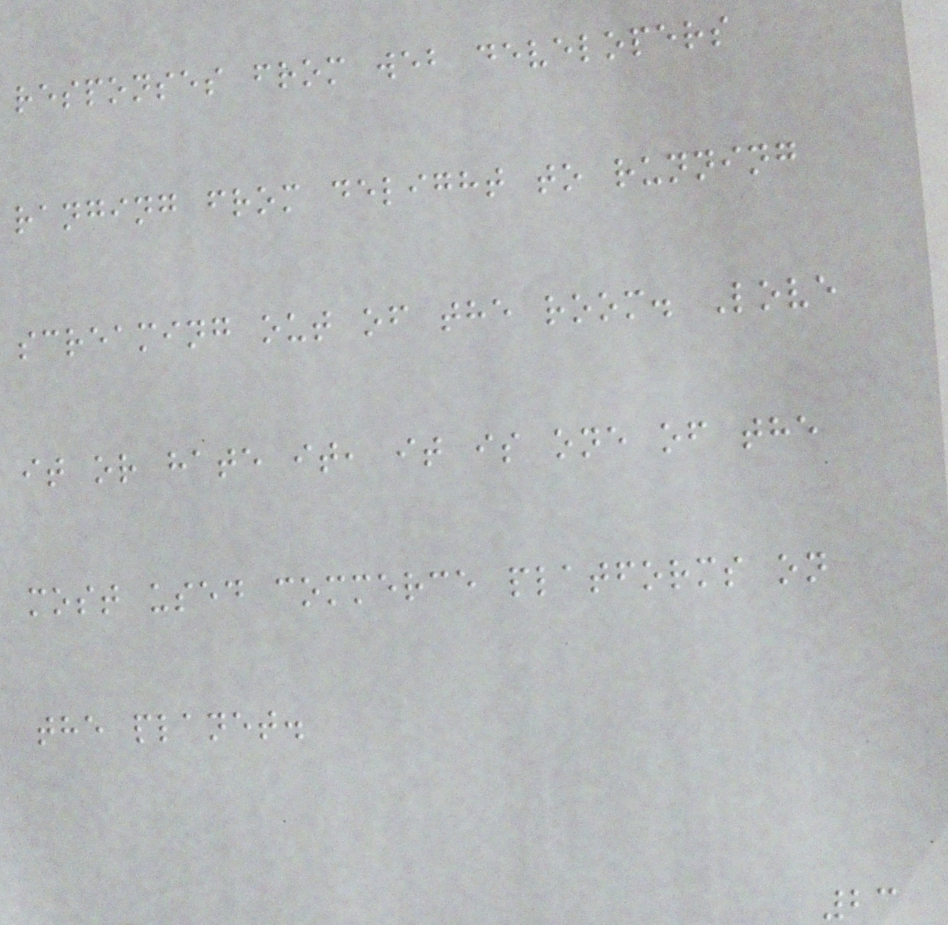responses from web developers
ranging from delight to running
screaming out of the room. Love
it or hate it, it is one of the
most used commerce platforms on
the planet.
23
